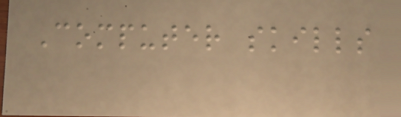Computer skills
